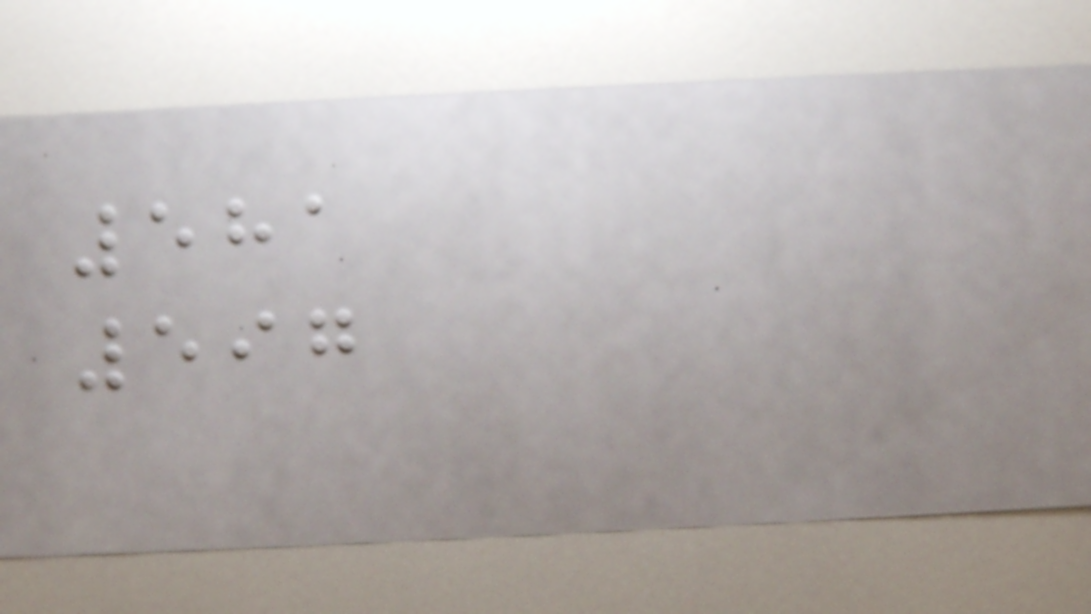581
597
